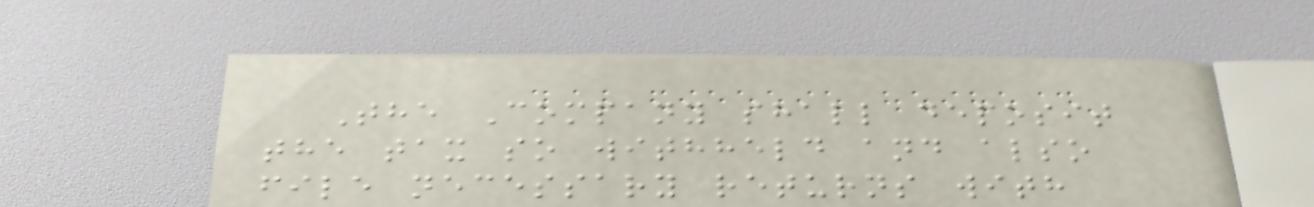The Company shall deposit
the tax so withheld and also
file necessary returns with
